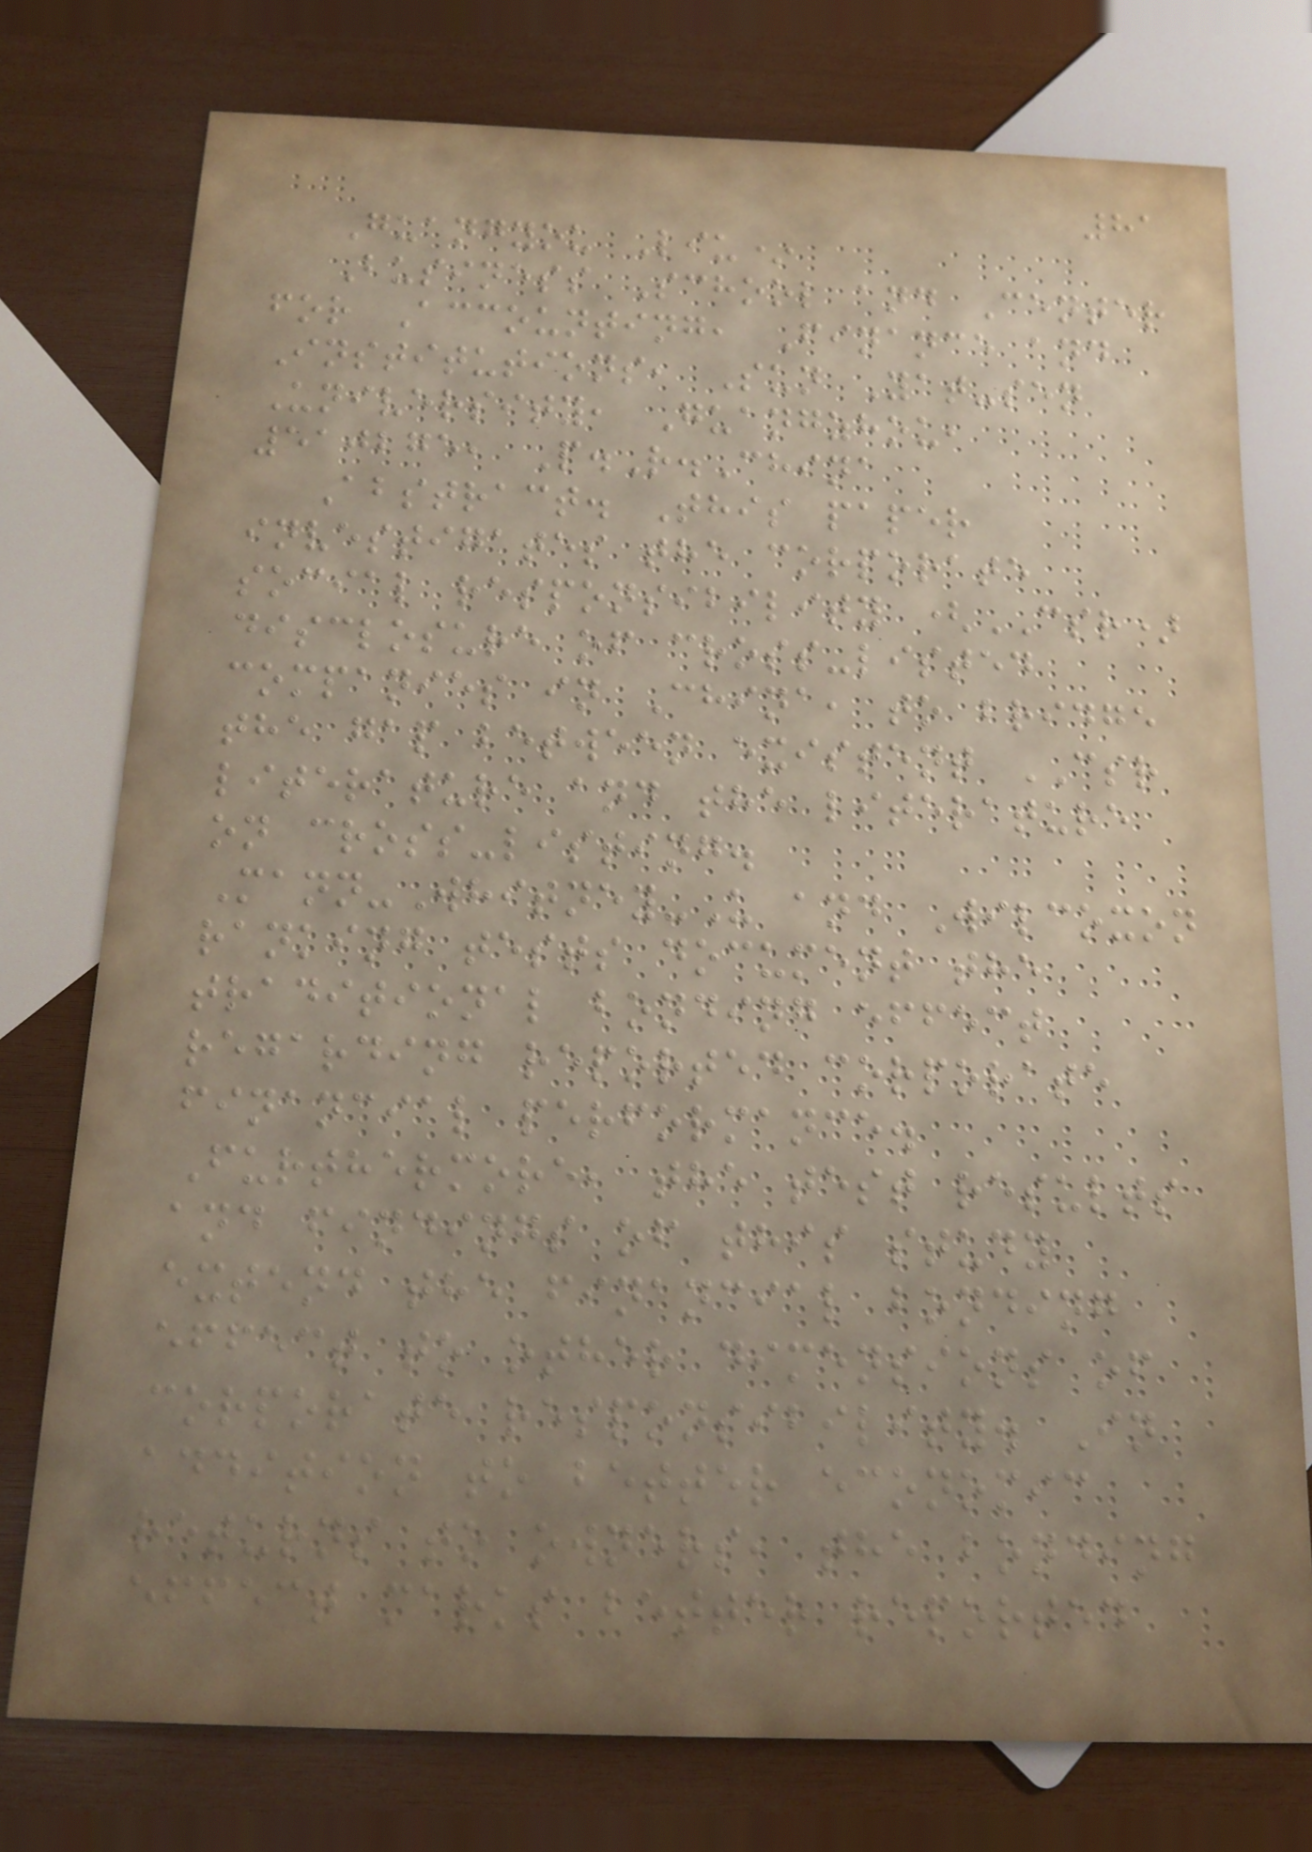81
Guangyou Liu*
Business School and Center
for Accounting, Finance and
Institutions, Sun Yat-sen
University, Guangzhou,
510275, P.R.China
Abstract. This paper
investigates the corporate
social responsibility (CSR)
disclosure of cross-listed
companies in China, to bridge
the gap between existent CSR
literature and the literature
on cross-listing.
Mann-Whitney-U and Wilcoxon
ranking tests document the
traditional bonding effect
regarding reported corporate
financial performance.
Furthermore, the test results
and findings of this study
extend the financial bonding
effect to other dimensions of
corporate responsibility. In
addition to better economic
returns to owners, the bonding
effect marks better reported
